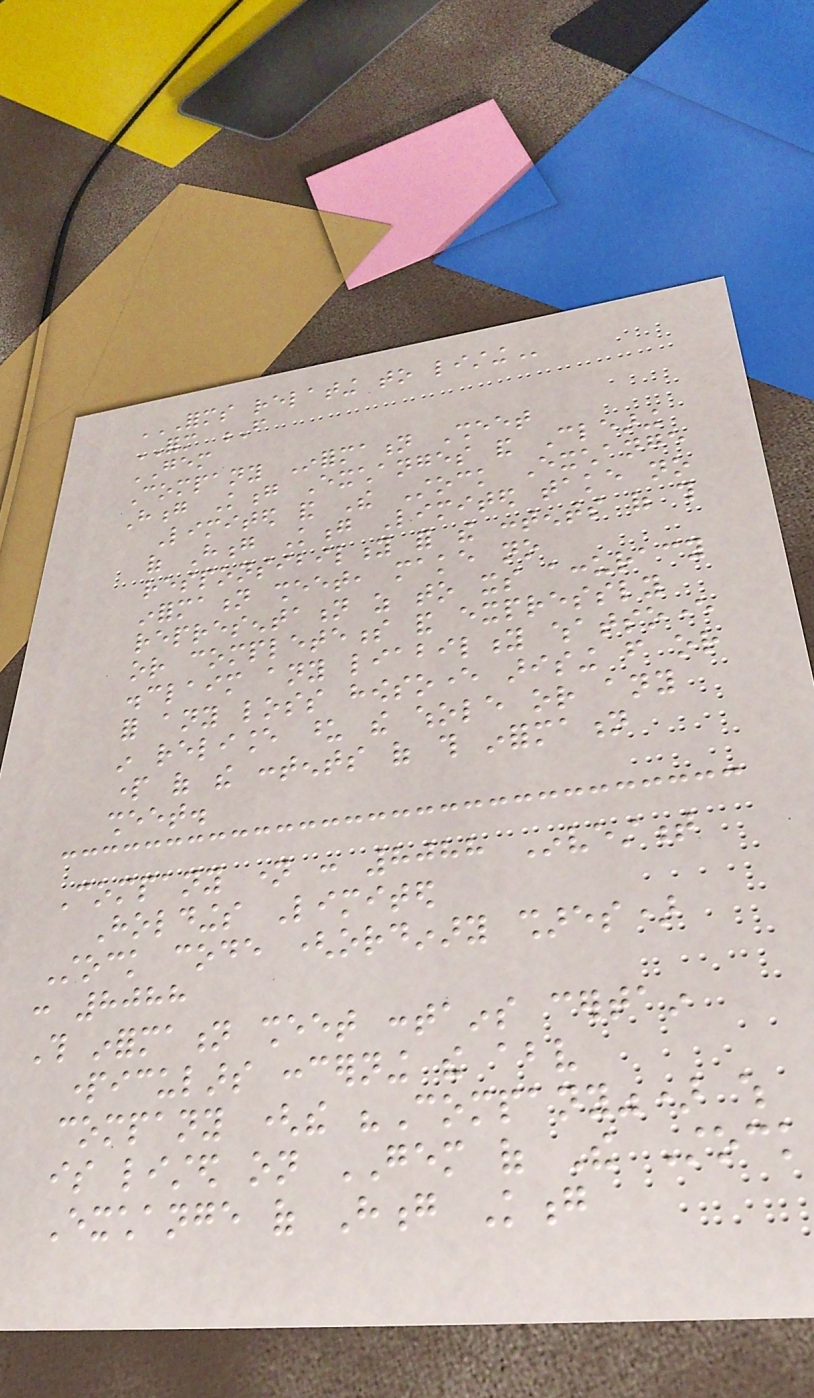FORMS RELATING TO LISTING
FORM F
GEM
Company Information Sheet
Hong Kong Exchanges and Clearing
Limited and The Stock Exchange
of Hong Kong Limited take no
responsibility for the contents of this
information sheet, make no
representation as to its accuracy
or completeness and expressly
disclaim any liability whatsoever
for any loss howsoever arising from or
in reliance upon the whole or any
part of the contents of this information
sheet.
Company name : 8088 Investment
Holdings Limited
Stock code (ordinary shares)
: 8088
This information sheet contains certain
particulars concerning the above
company (the "Company") which
is listed on GEM of The Stock
Exchange of Hong Kong
